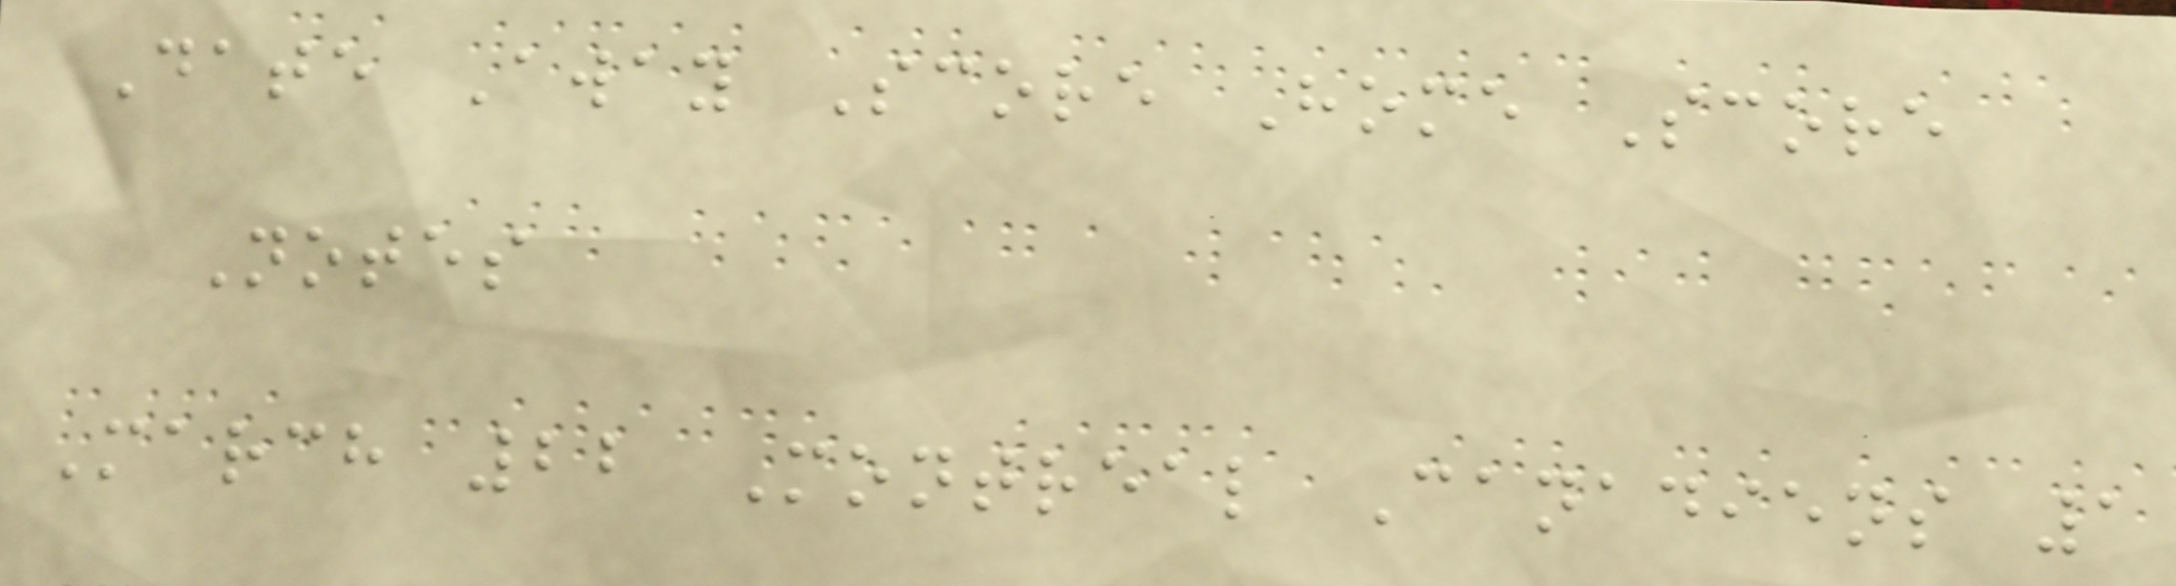Date Away Score Home Score
Notes
March 22 Montreal Canadiens 1
